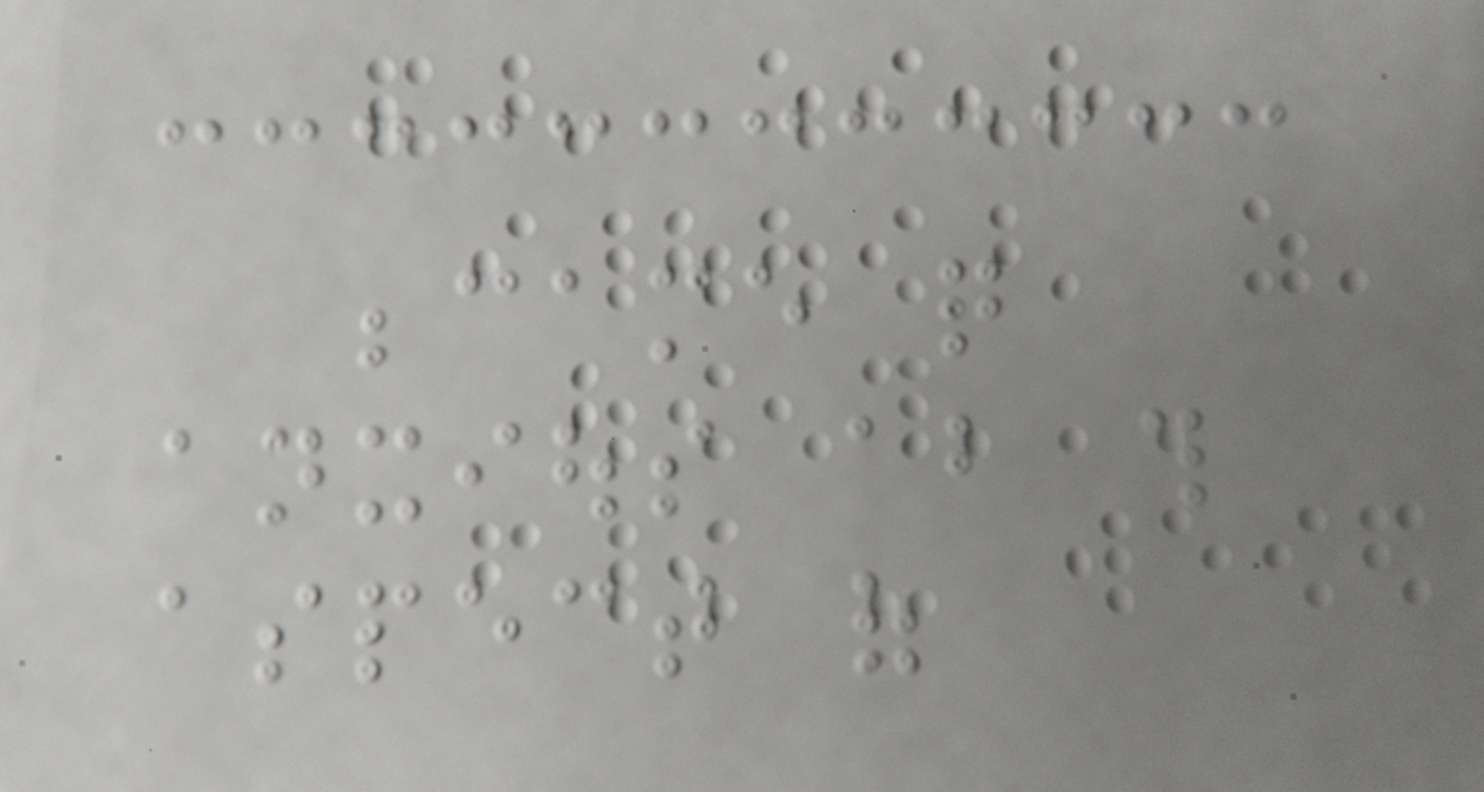became quite
anxious about this
aspect of
